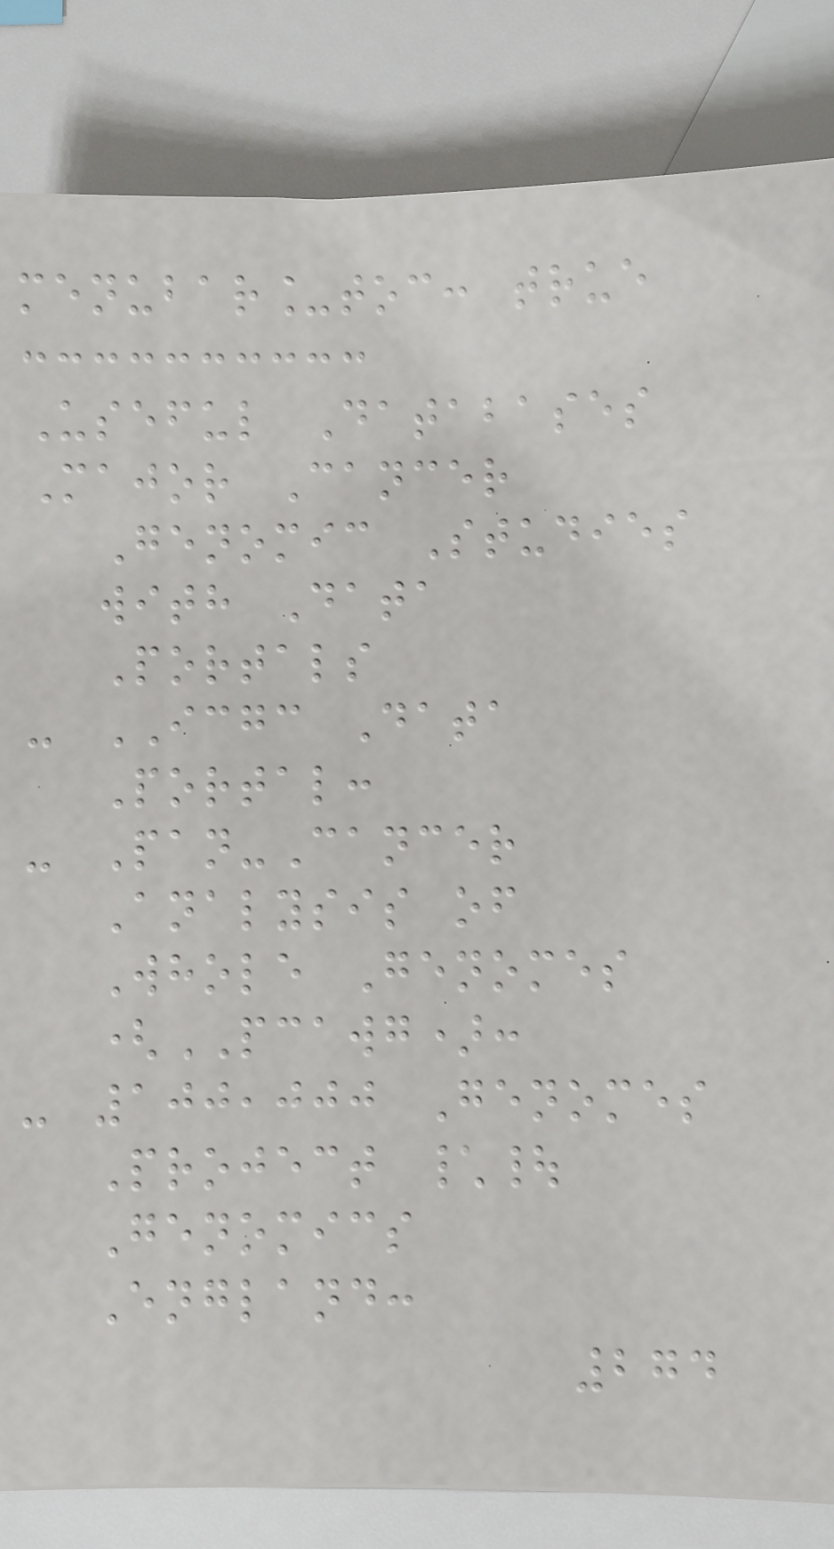menubar_toc: true
Useful Databases
Major Cancer
Genomic Studies
with Data
Portals
- ICGC Data
Portal:
- Pan-Cancer
Analysis of
Whole Genomes
(PCAWG):
- 100,000 Genomes
Project \|
Genomics
England:
274
